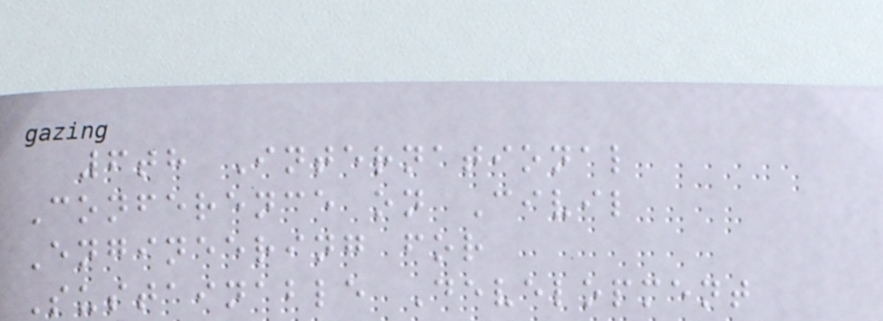6th International
Conference on Civil
Engineering for
Sustainable Development
